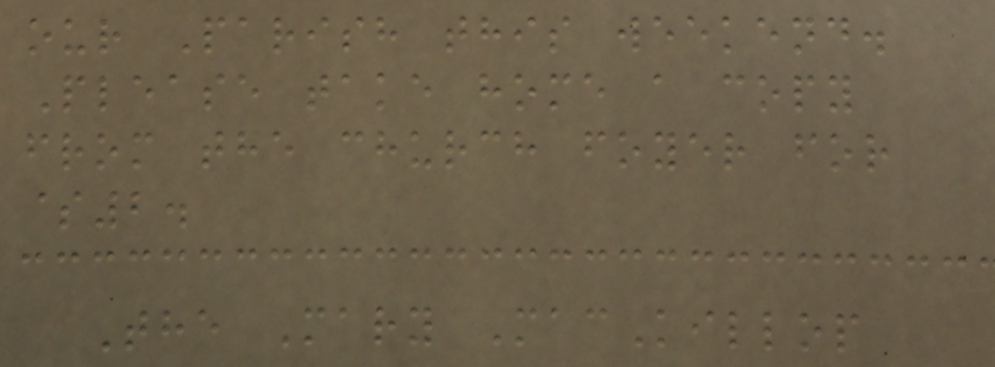our Parish this weekend.
Please take home a copy
from the church foyer for
$2.
The Mary MacKillop
